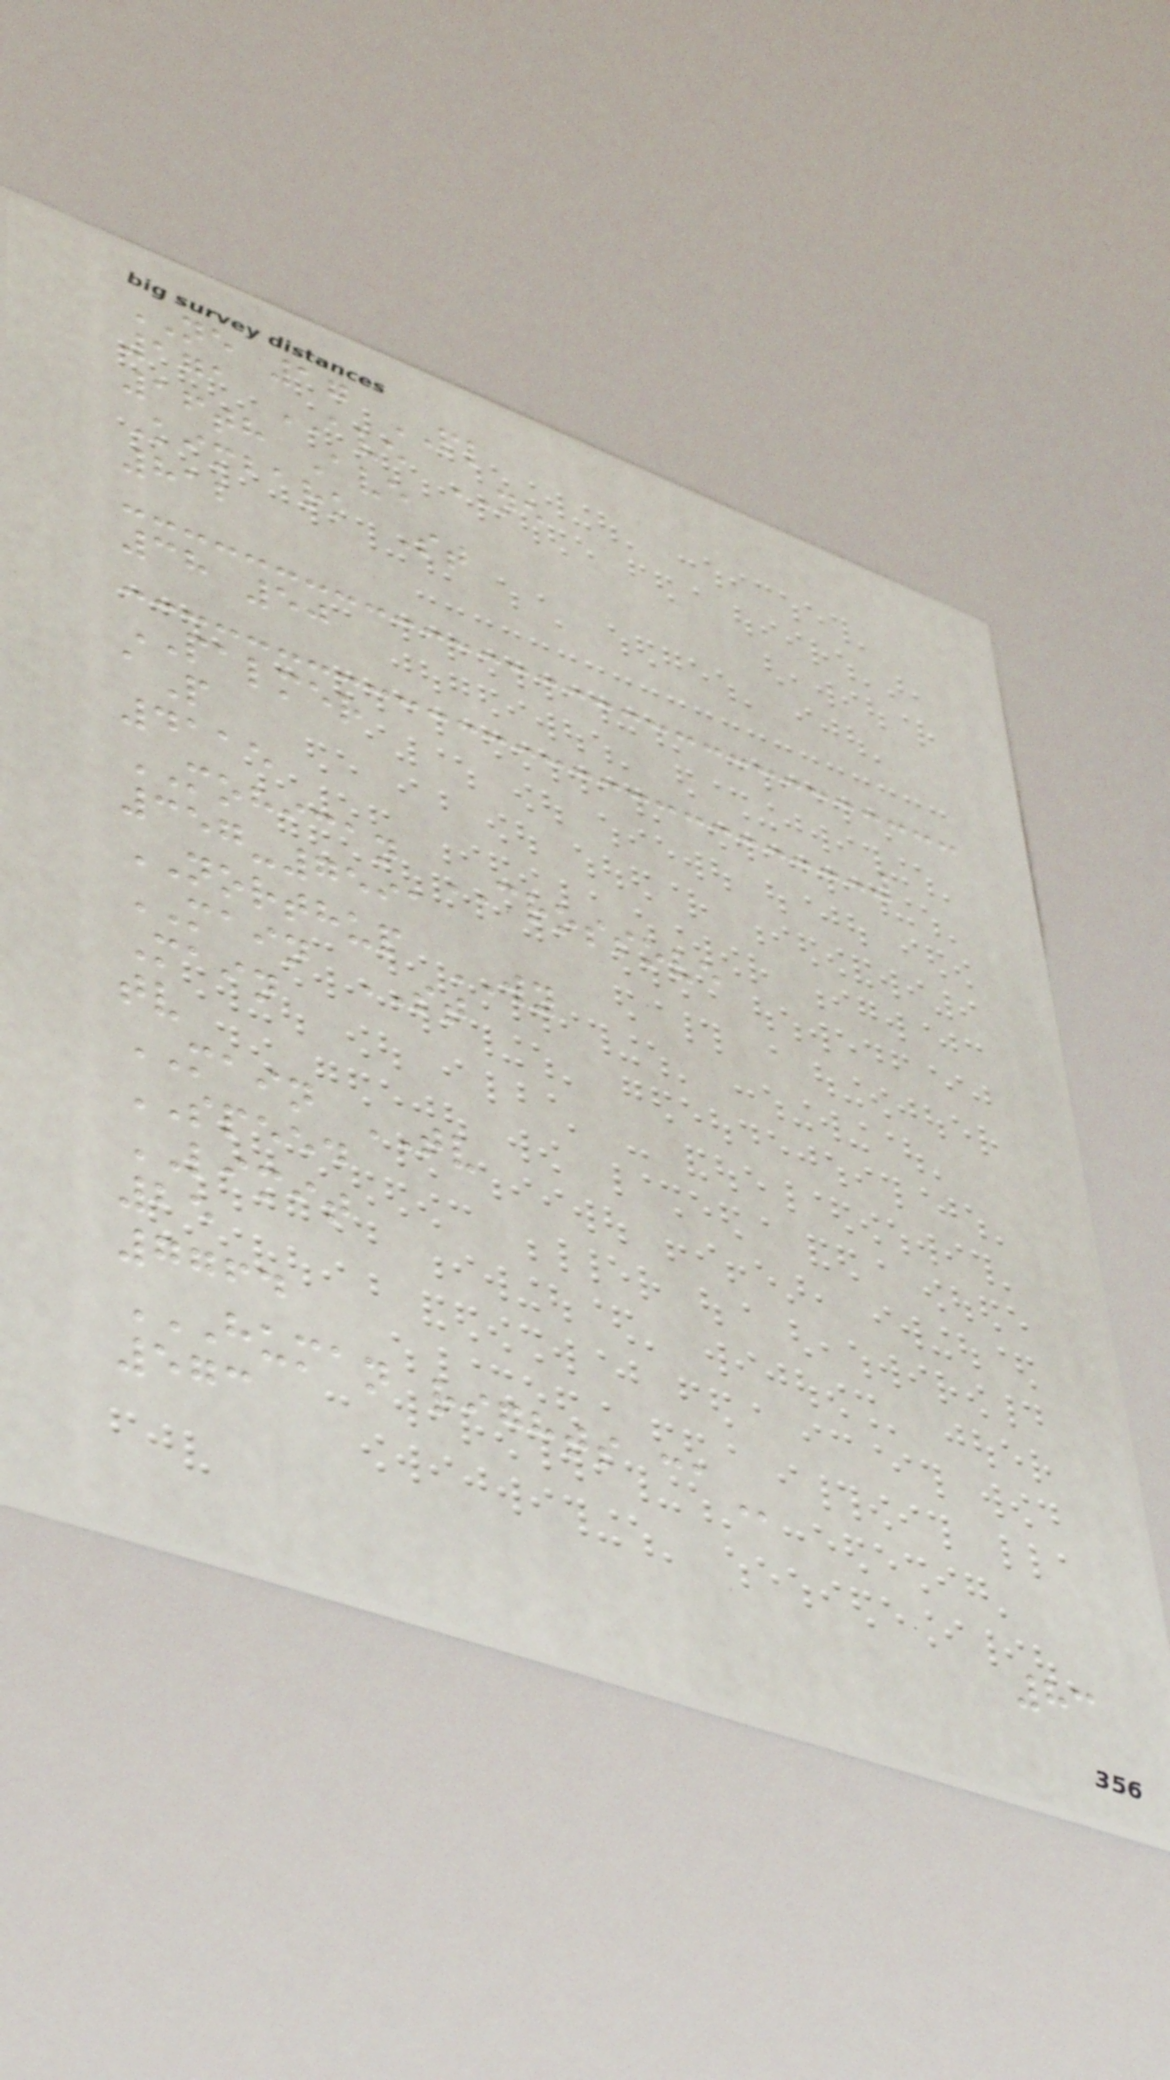NE 17 PL
171 AVE NE
16th Ave
Kimbark St
812
38 50
PALMER
aP
4115
MOHICAN CROSSOVE
357-7591
NORTHUP WY
MAIN ST
Main
tv
MAIN TV
SPEED
LIMIT
25
7764
HUMAN RIGHTS CA
573
83
